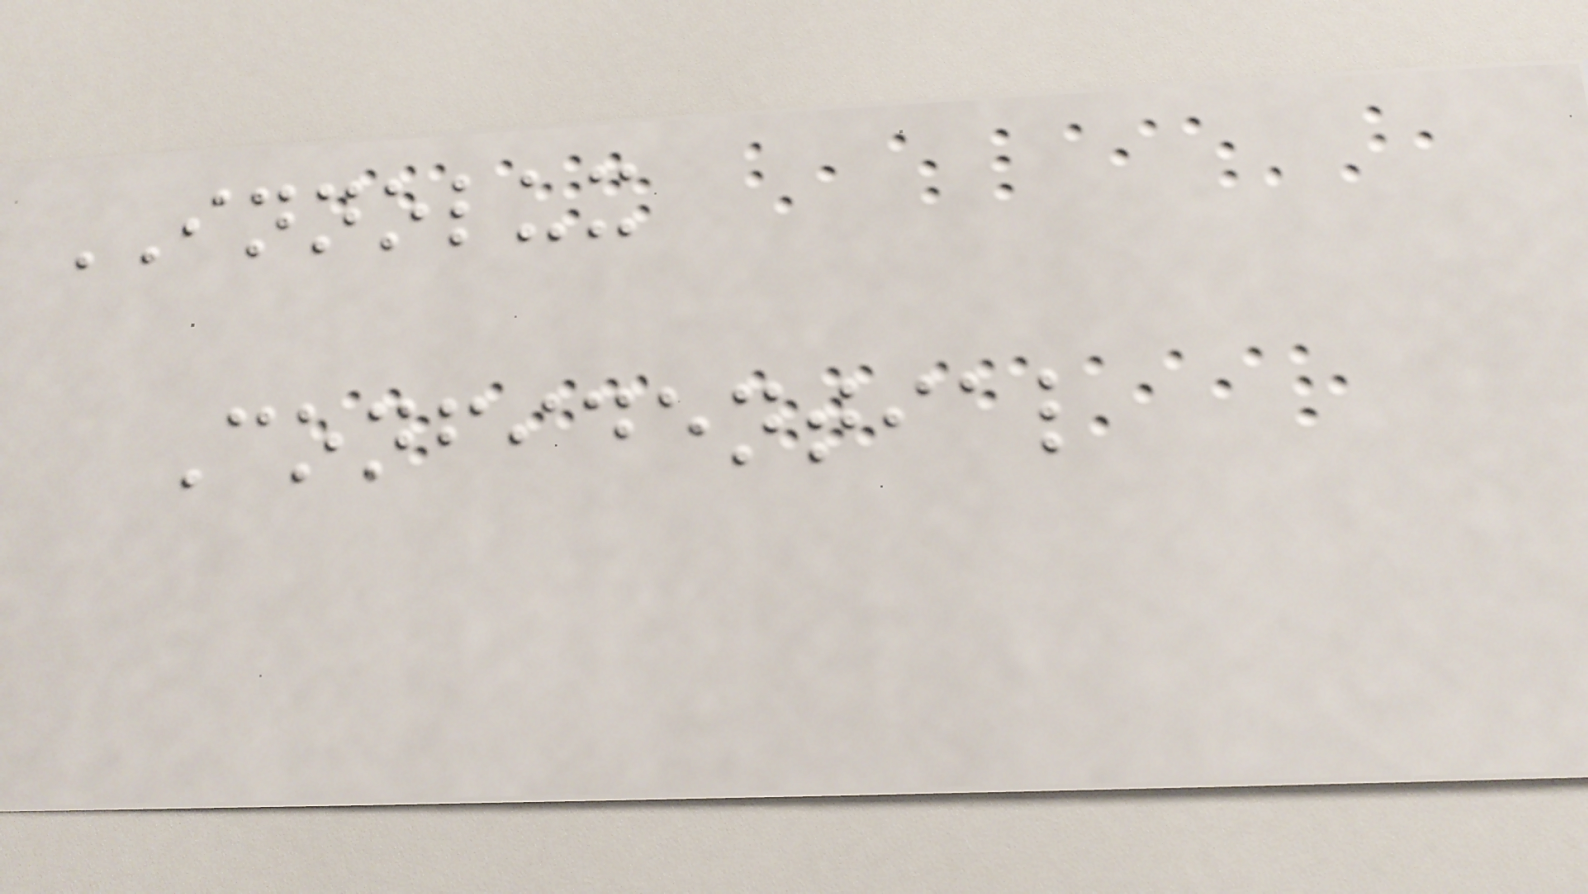INNOLUX
Confidential
